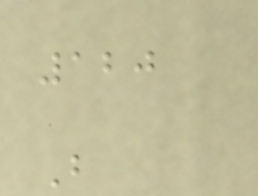120
B
